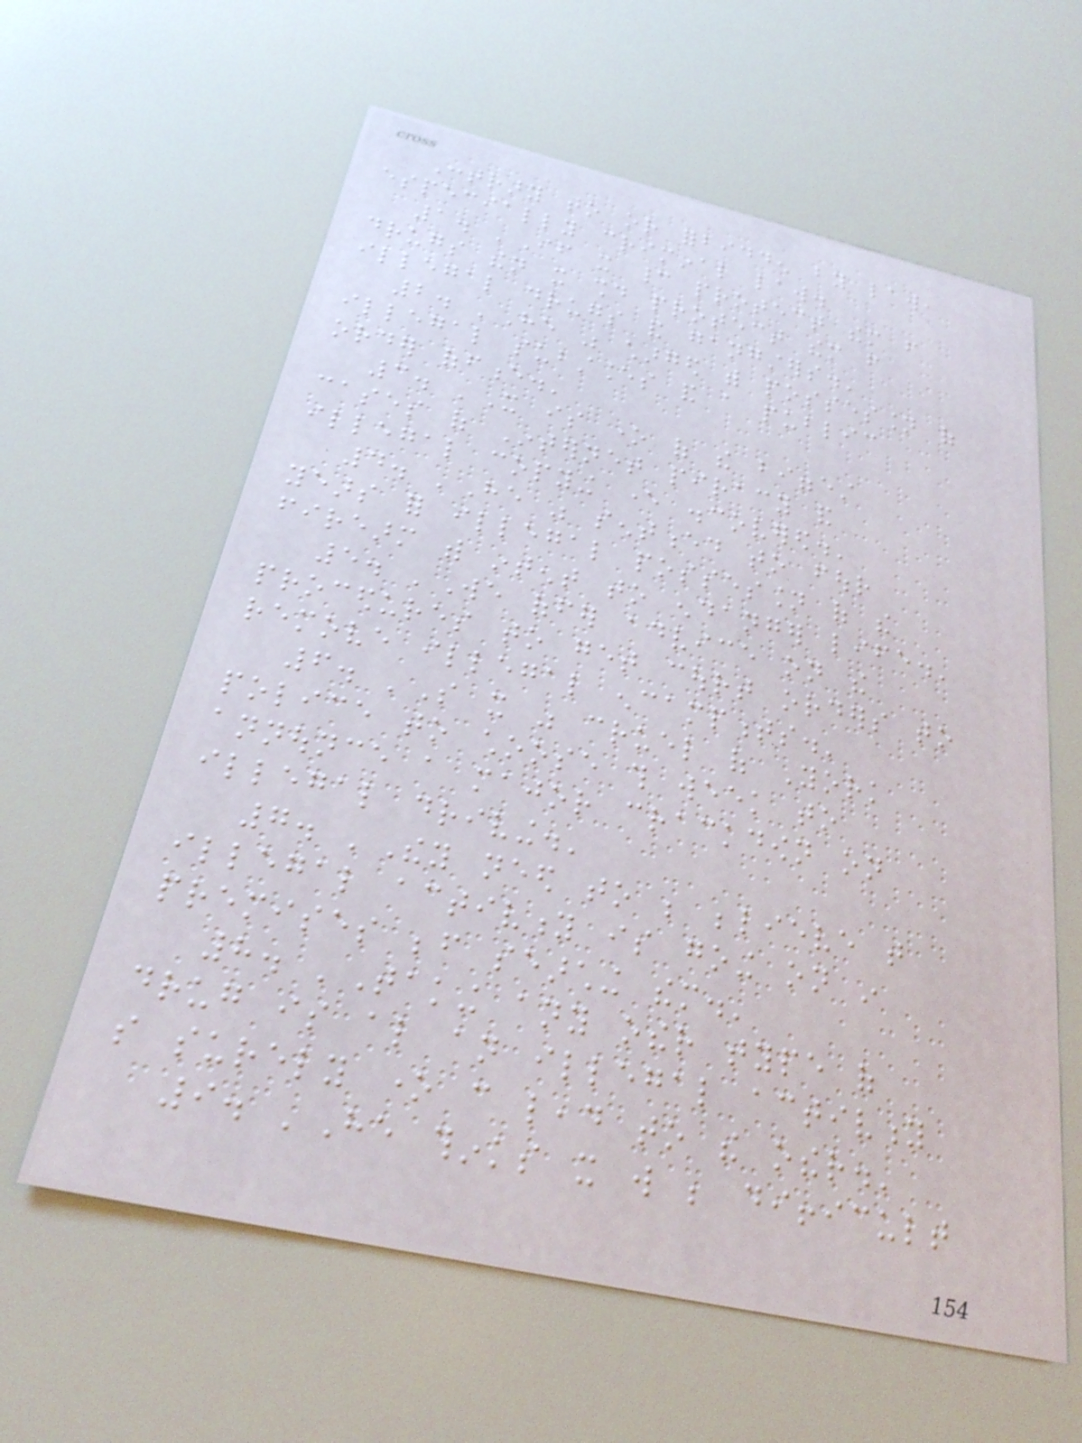Contrary to or forbidden by law,
especially criminal law.
1. 'If it cannot protect them from
drugs then it should protect them from
illegal drugs and gangsters.'
2. 'He was charged with possession of
illegal substances and a public
order offence.'
3. 'It is one of the biggest
cases of Internet piracy and
illegal copying ever discovered.'
4. 'He was sentenced to four
years for illegal possession of the
firearm with intent to endanger life.'
5. 'We offer advice on the
procedures to get court orders to
remove illegal encampments.'
6. 'So it was cruel of York
police to choose this week to
announce a major crackdown on
illegal driving.'
7. 'They need to be believe that
illegal activity is going on in
premises before searching them.'
8. 'Taking any other type of
drug is also an illegal activity
so surely one can lead to the other.'
9. 'He thinks it will be difficult
